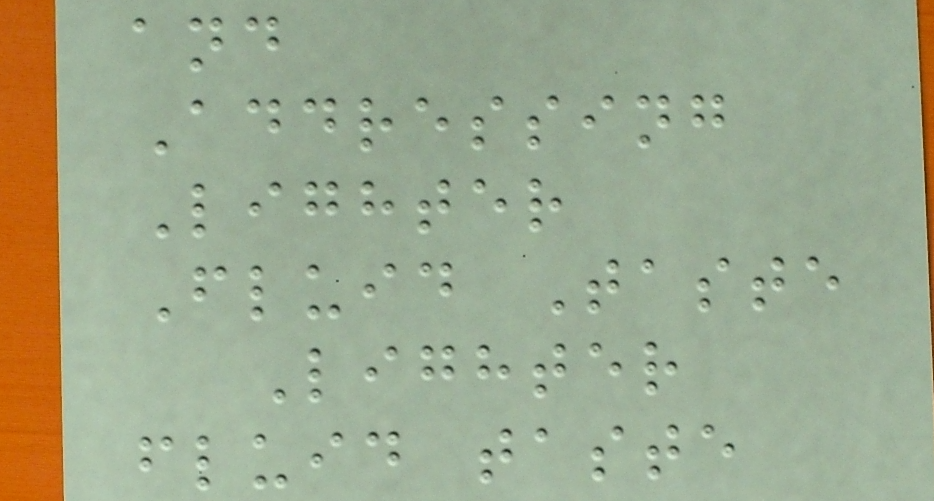and
Addressing
Lighter
Fluid Taste
Lighter
fluid taste
